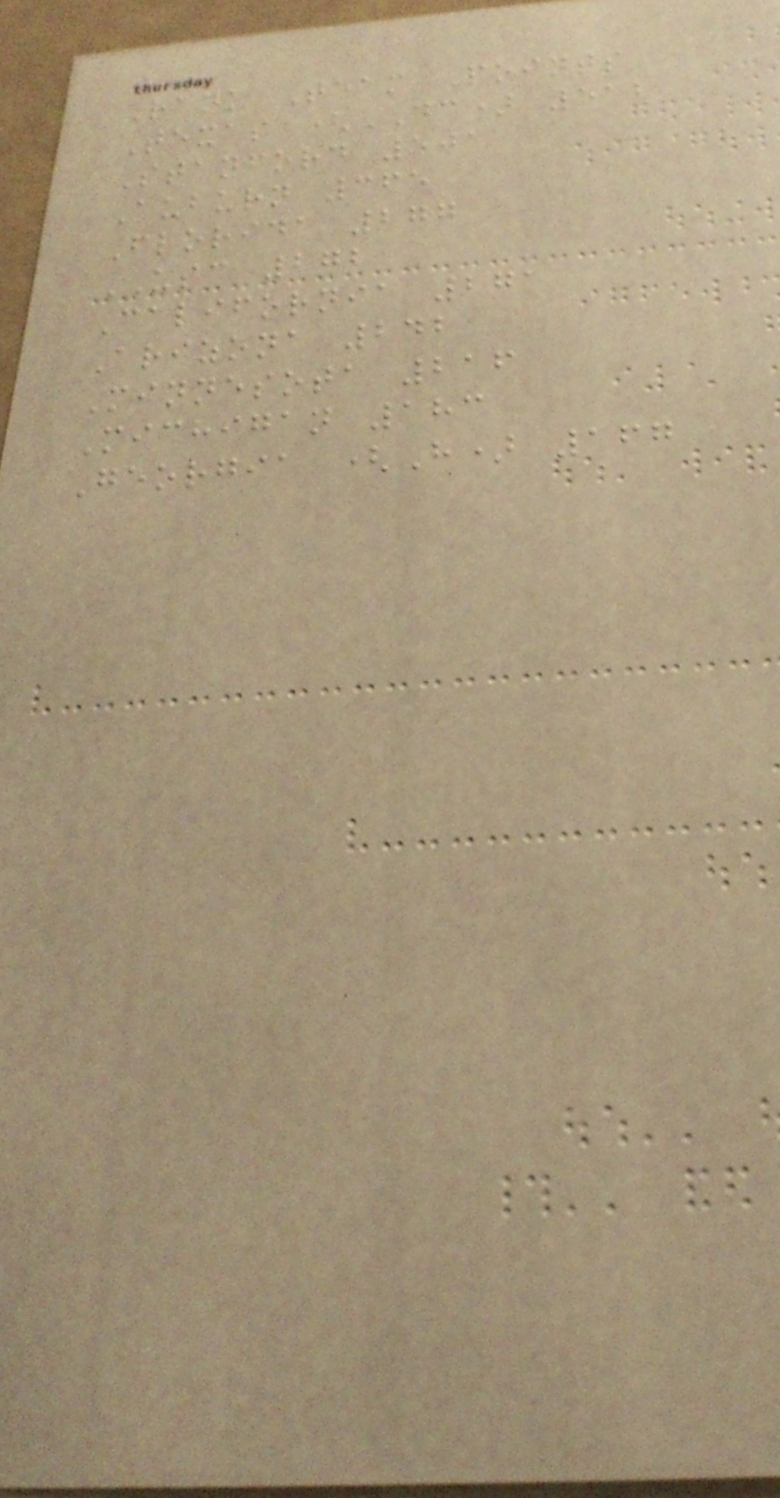Rank Team Points
Texas (DC) 512
Stanford 501
Auburn 365
Florida 277
USC 272
California 271
Arizona 242
Minnesota 216
Michigan 183
Georgia (H) 167
